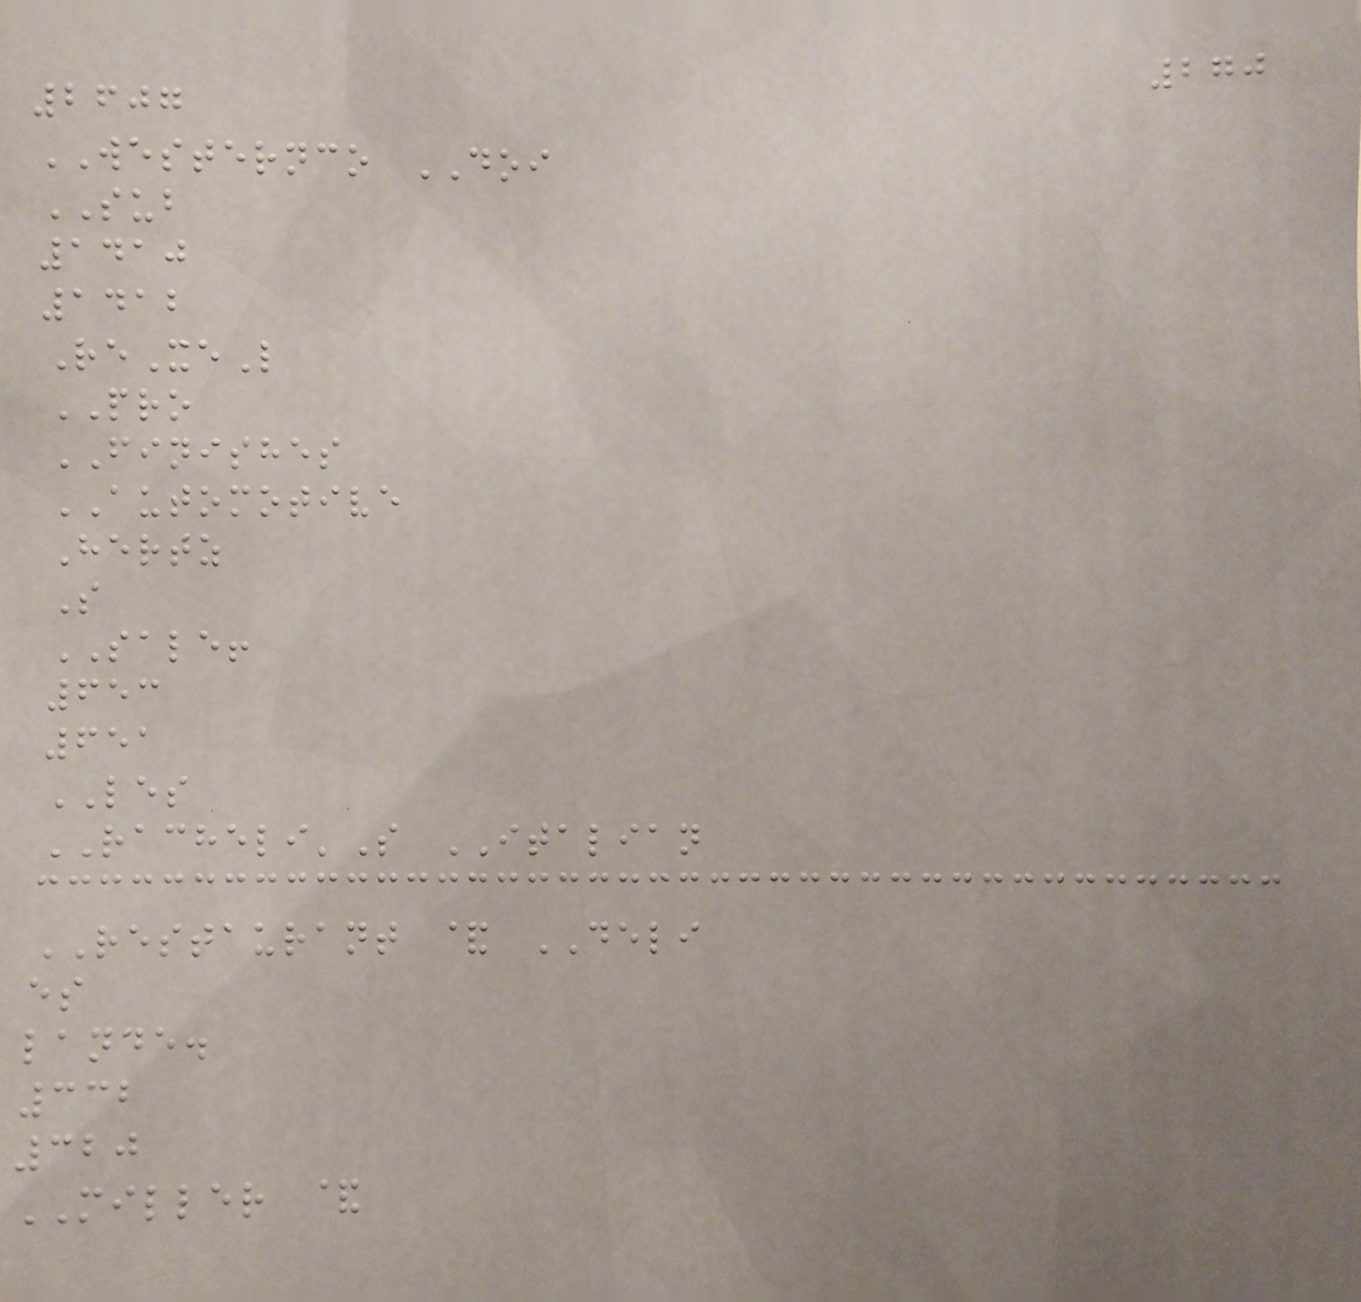270
2607
WESTERNCO DOI
SUB
1410
1412
ReXeL
PRO
FINISHES
AUTOMOTIVE
Hertz
S
SALE!
653
651
LES
RACHELI'S ITALIAN
RESTAURANT & DELI
es
lande.
332
320
MILLER &
